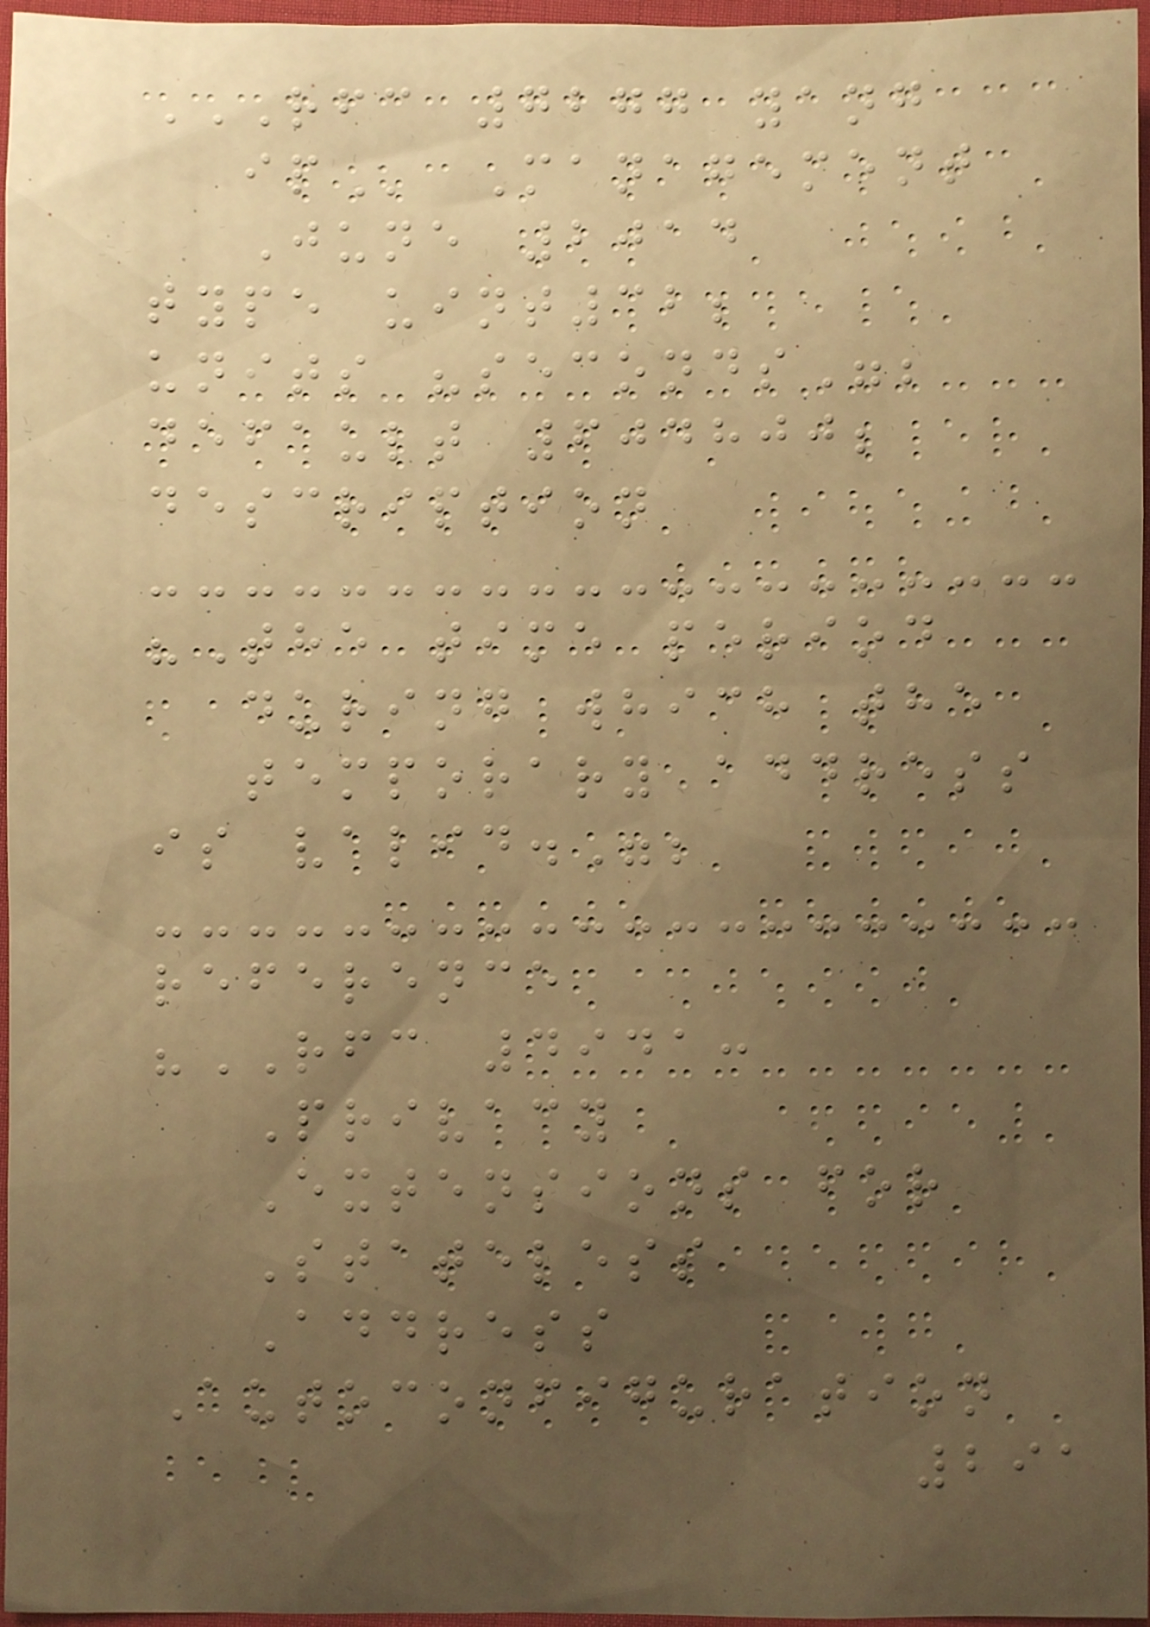RFC 7277 YANG
IP Management
June 2014
type uint32;
units "seconds";
default 604800;
description
"The time period
during which the
temporary address
is valid.";
reference
"RFC 4941:
Privacy
Extensions for
Stateless
Address
Autoconfiguration
291
